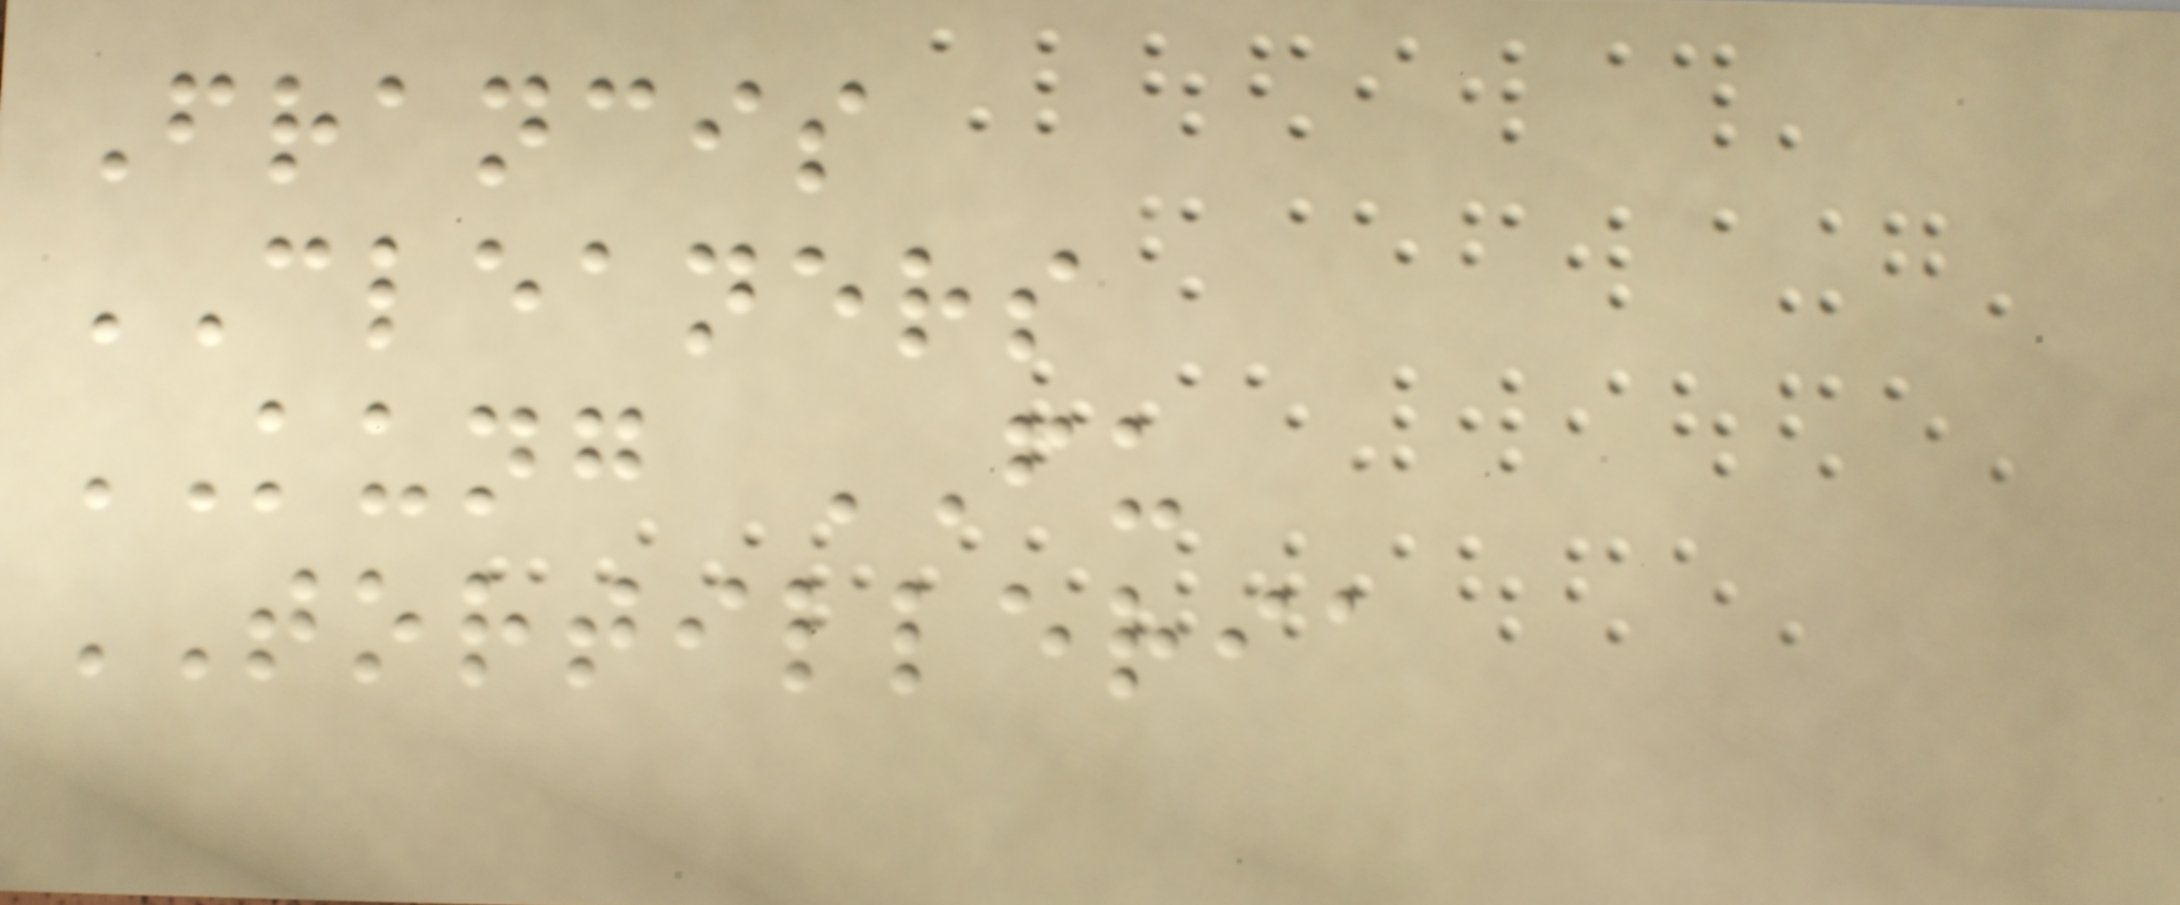Francis
CLEANERS
KUNG FU
TORTILLERIA
